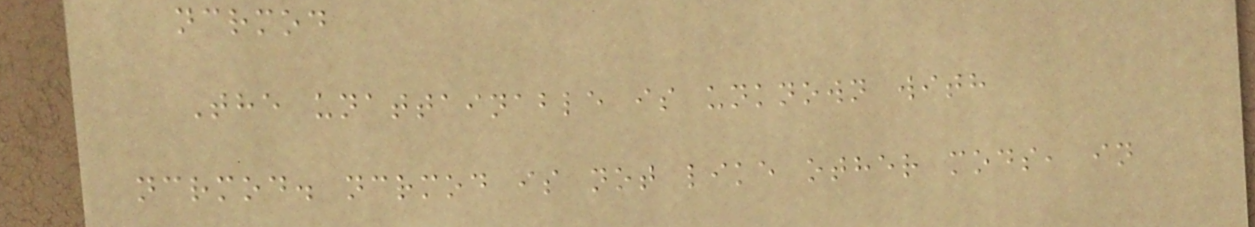ncrmod
The unattainable is unknown with
ncrmod. ncrmod is not like other mods, in
